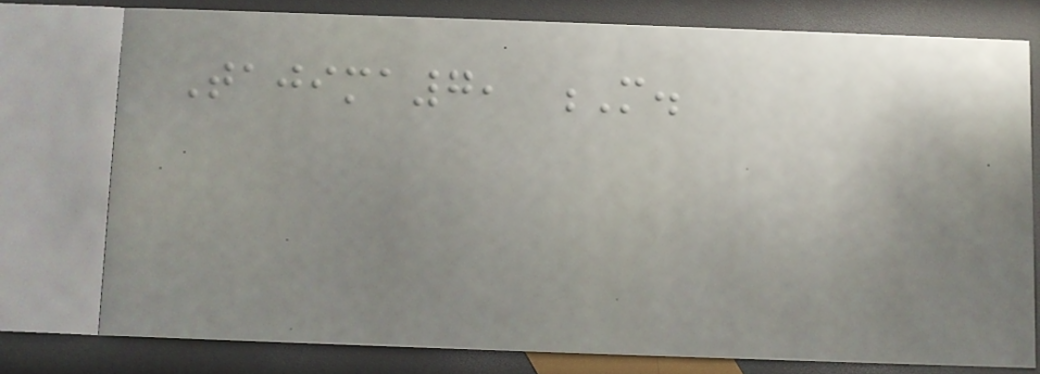Tajima7, M.
